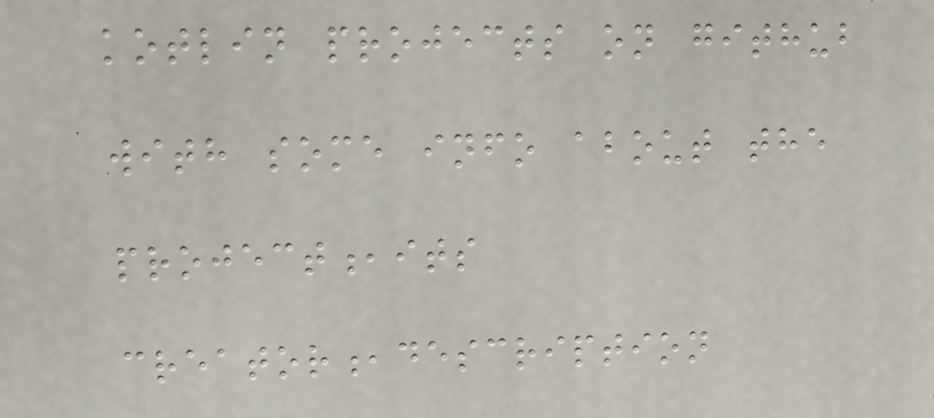kotlin projects on github
with some info about the
project,its
creator,description
